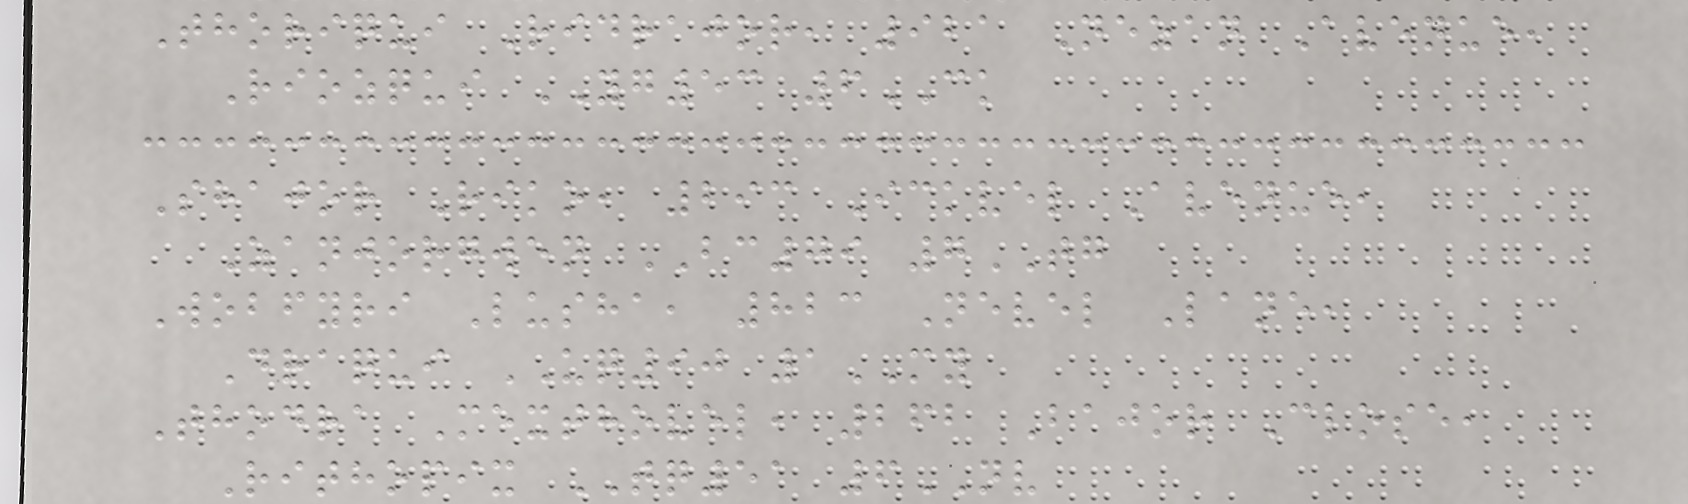Thoriqui Ridrajor, 921 Nezan Avenue,
Riozqui YG53 6CK
Shajor Riko, 293 Ickvel Avenue,
Zanjorgwen BC79 7TG
Wobfyri Lusha, 823 Nevel Lane,
Draqui UQ90 1MY
Thodra Mexthovel, 262 Bajor Close,
Rithopix TQ51 6NV
